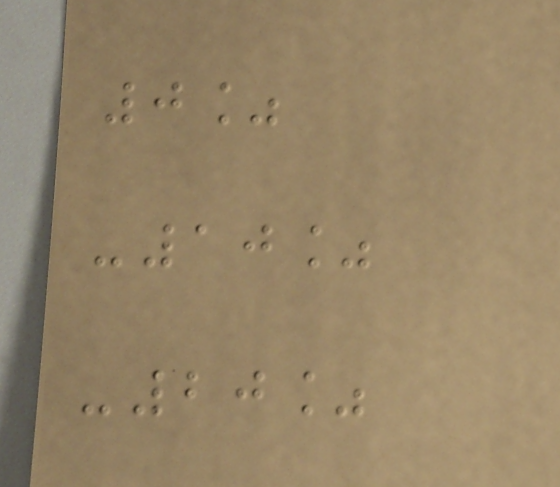0%
-10%
-20%
